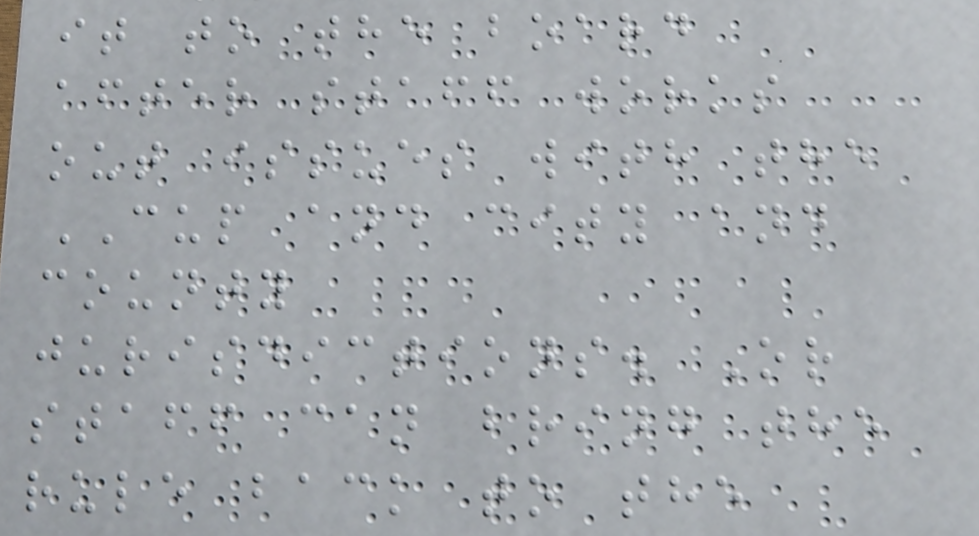it to the board
after staff works
out issues with the
CUP and city and
county
jurisdictions. Or
staff can bring the
rule back to the
